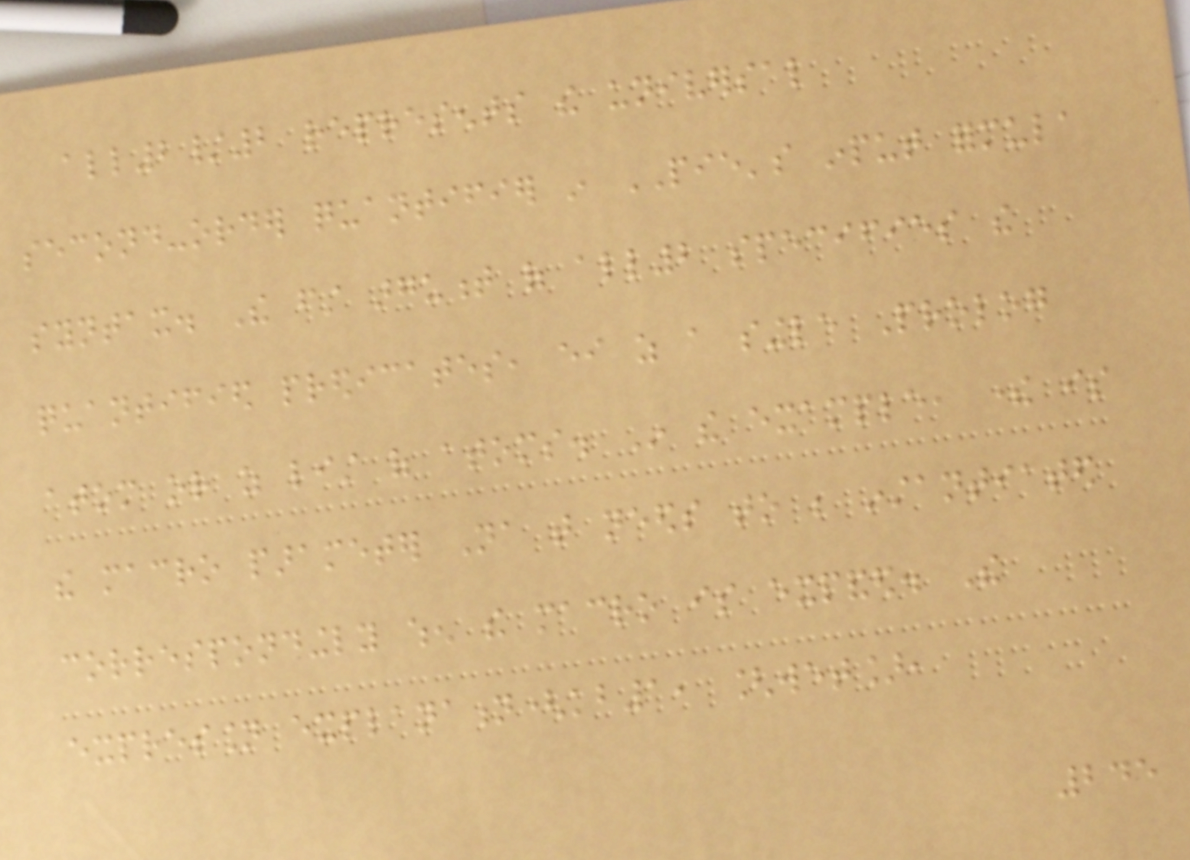all2/2 represents the universal
second-order quantifier in PIE's input formula
syntax. The first argument of all2 specifies the
quantified predicates, either as a single Prolog
atom or as list of atoms. In the example, there is
the macro parameter Na that needs to be instantiated
correspondingly when the macro is expanded. The
expression explanation(kb1, [wet],
245
